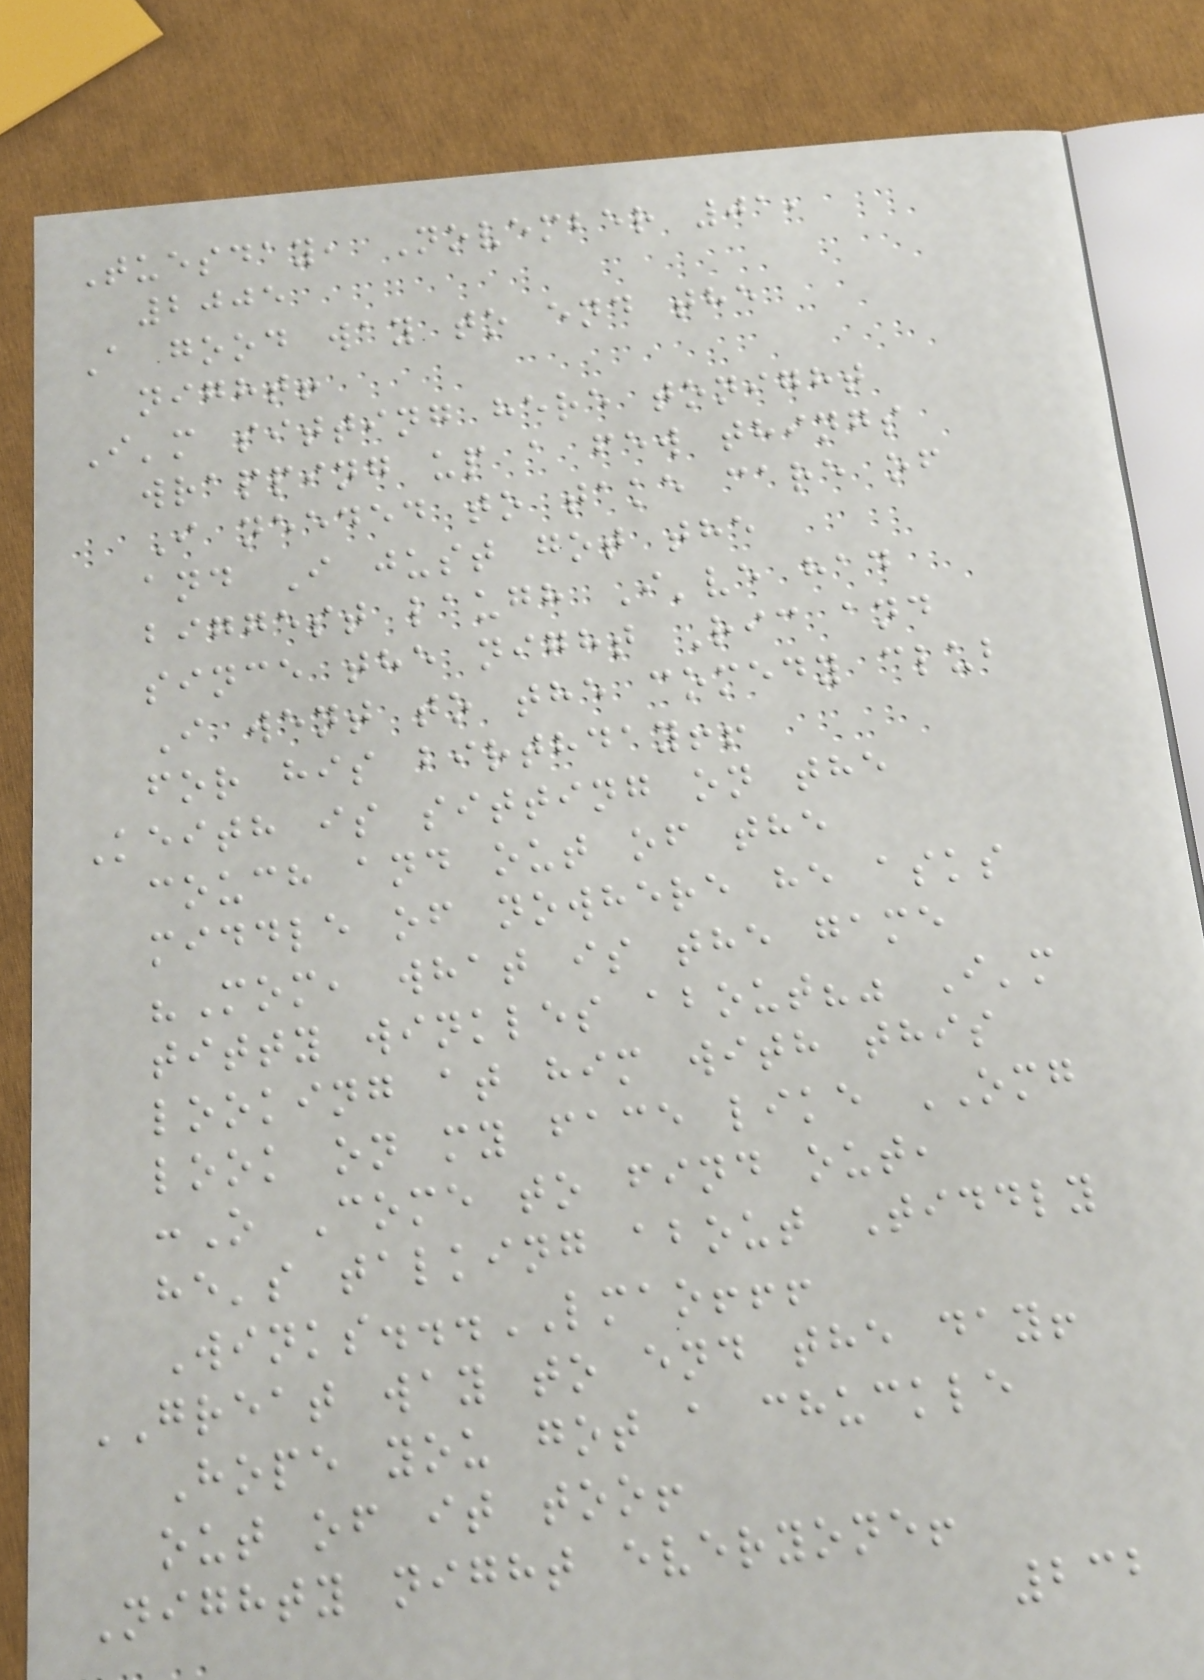Tuesday, November 01,
2005
A good way to end the
night!
I'm sitting here tonight
wrapping up a few things
I needed to take care of
and I just got the
biggest laugh I've had
since the night Ric and
I went to the comedy club
for his birthday!!
Keith is sitting on the
couch and out of the
middle of nowhere he asks
"Mom, what is the game
titty winkles about?" I'm
looking at him with this
look on my face like OMG
:O Come to find out,
he's talking about Tiddly
Winks...LMAO!!!
GREAT way to end the day!
Hope you got a chuckle
out of it too!
Nighty night everyone!
232
